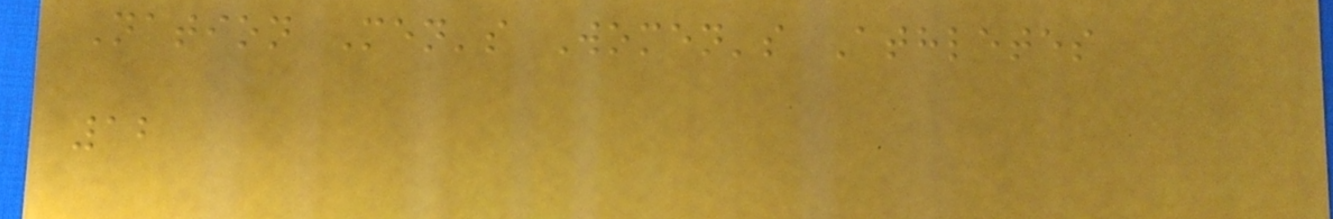Nation Men's Women's Athletes
12
